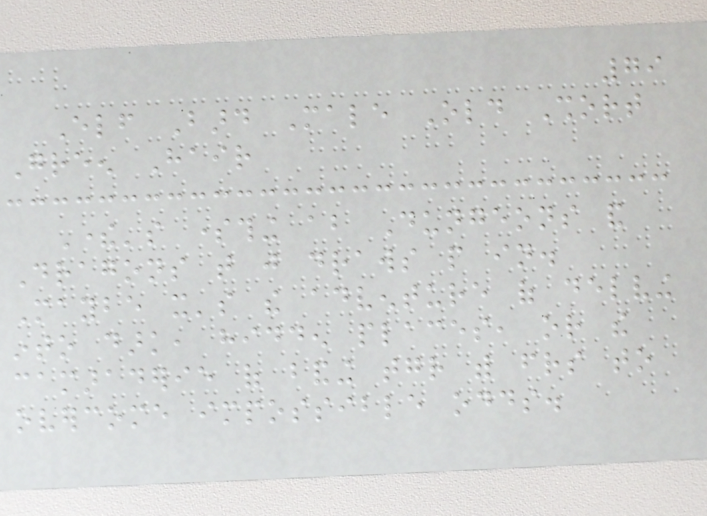79
Elf Bard Male Old Short
Green Hair
There's something about Dungeons and
Dragons that just draws people in.
Maybe it's the adventure of delving
into dark, hidden places, or the
camaraderie of banding together with friends to
overcome impossible odds.
